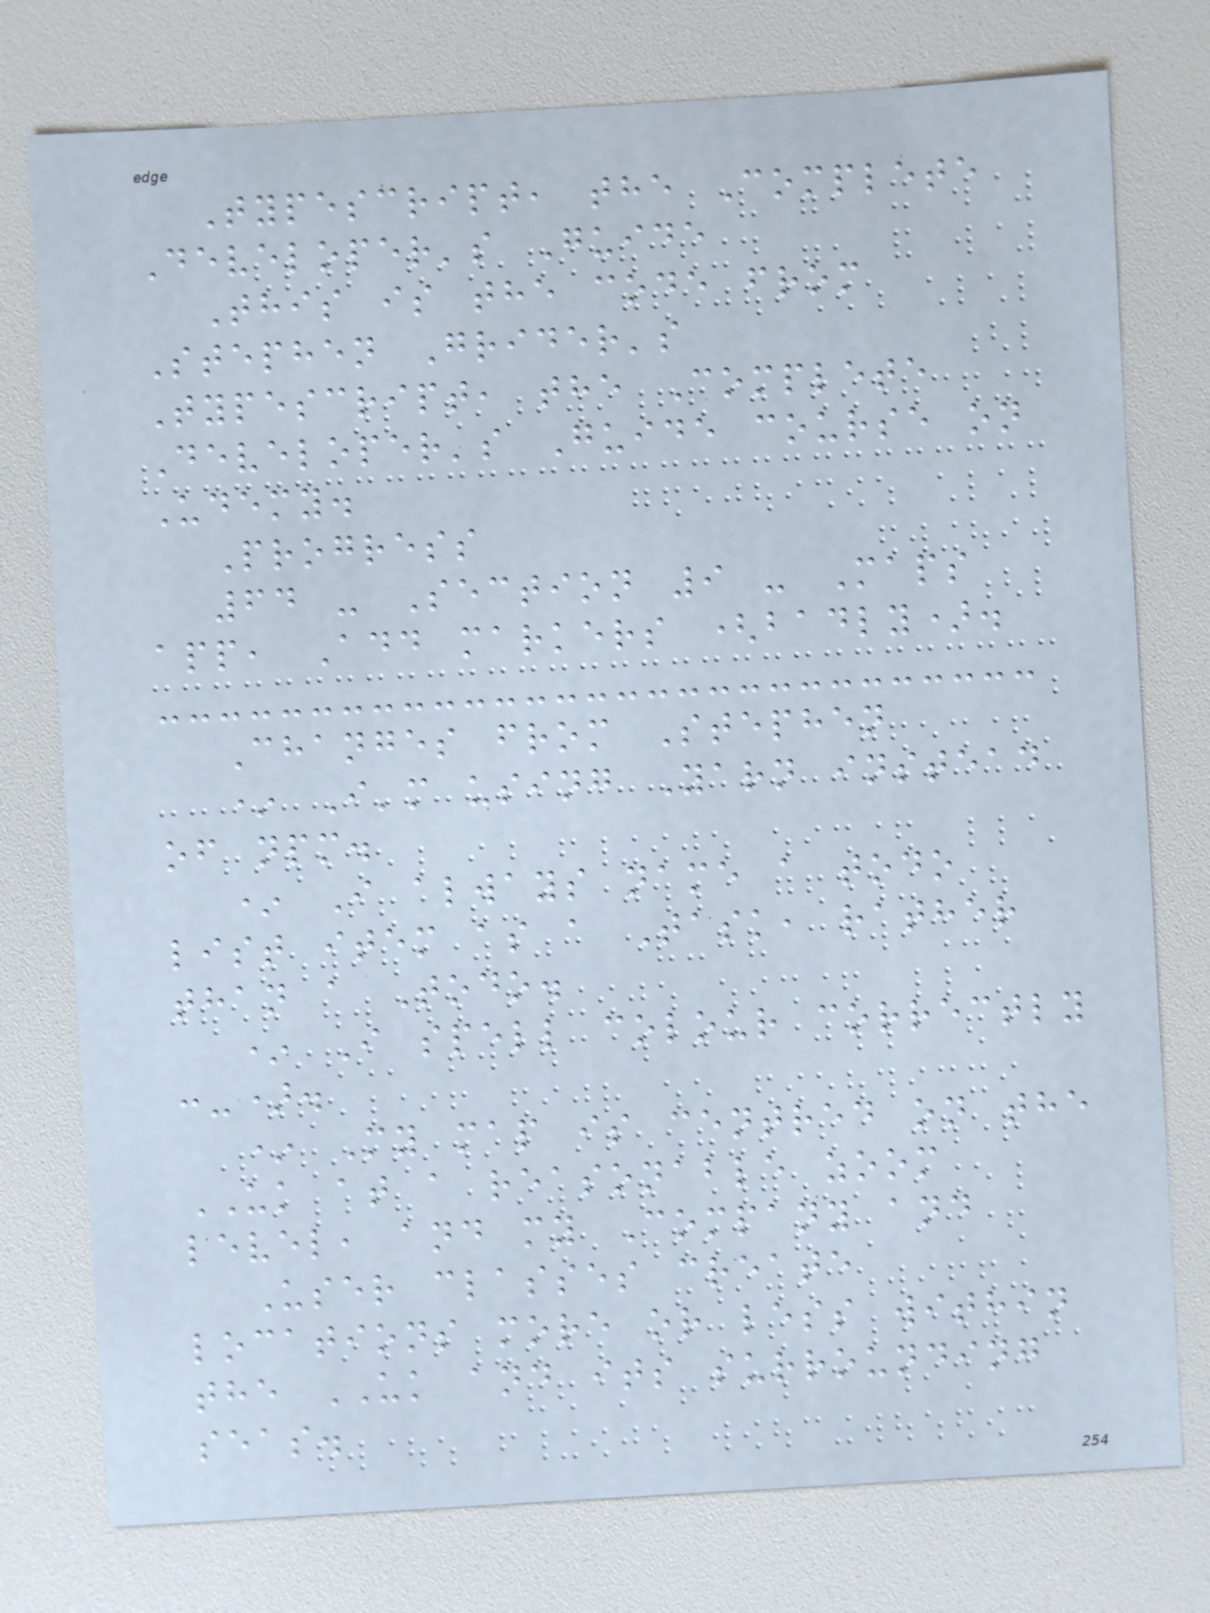Typescript, the Complete
Developer's Guide
This is the code from
Stephen Grider's
Typescript, the Complete
Developer's Guide course on
Udemy.
Progress
64 - Section 9 - Maps
app, Add markers (badly).
Changes from Stephen
* I'm using Yarn instead
of npm.
* I always name a todo
list item as a Task, rather
than a Todo.
* I spell colour correctly
:-).
* My map is centred on the
UK at a reasonable zoom
level, and my Company and
User classes create
locations more or less within
the UK and its surrounding
seas.
